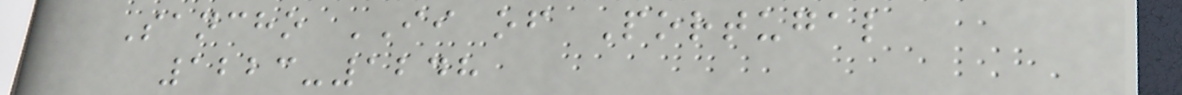Sancho II of Portugal
1223-1248
